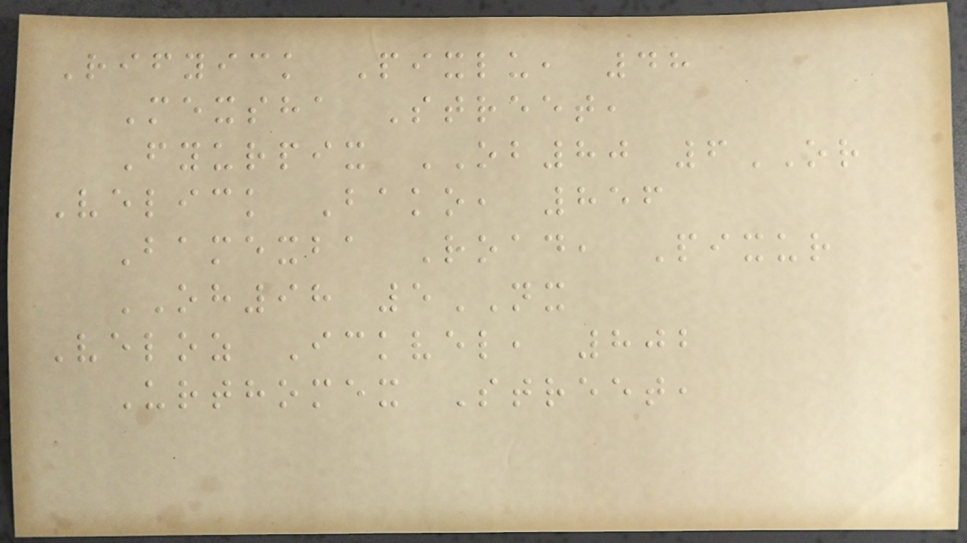Rifyick Pixlu, 48
Mexsha Street,
Fyurpix OB80 6OR
Velick Bako, 856
Bamexba Road, Pixur
OH98 5NX
Veloz Ickvel, 802
Urthomex Street,
